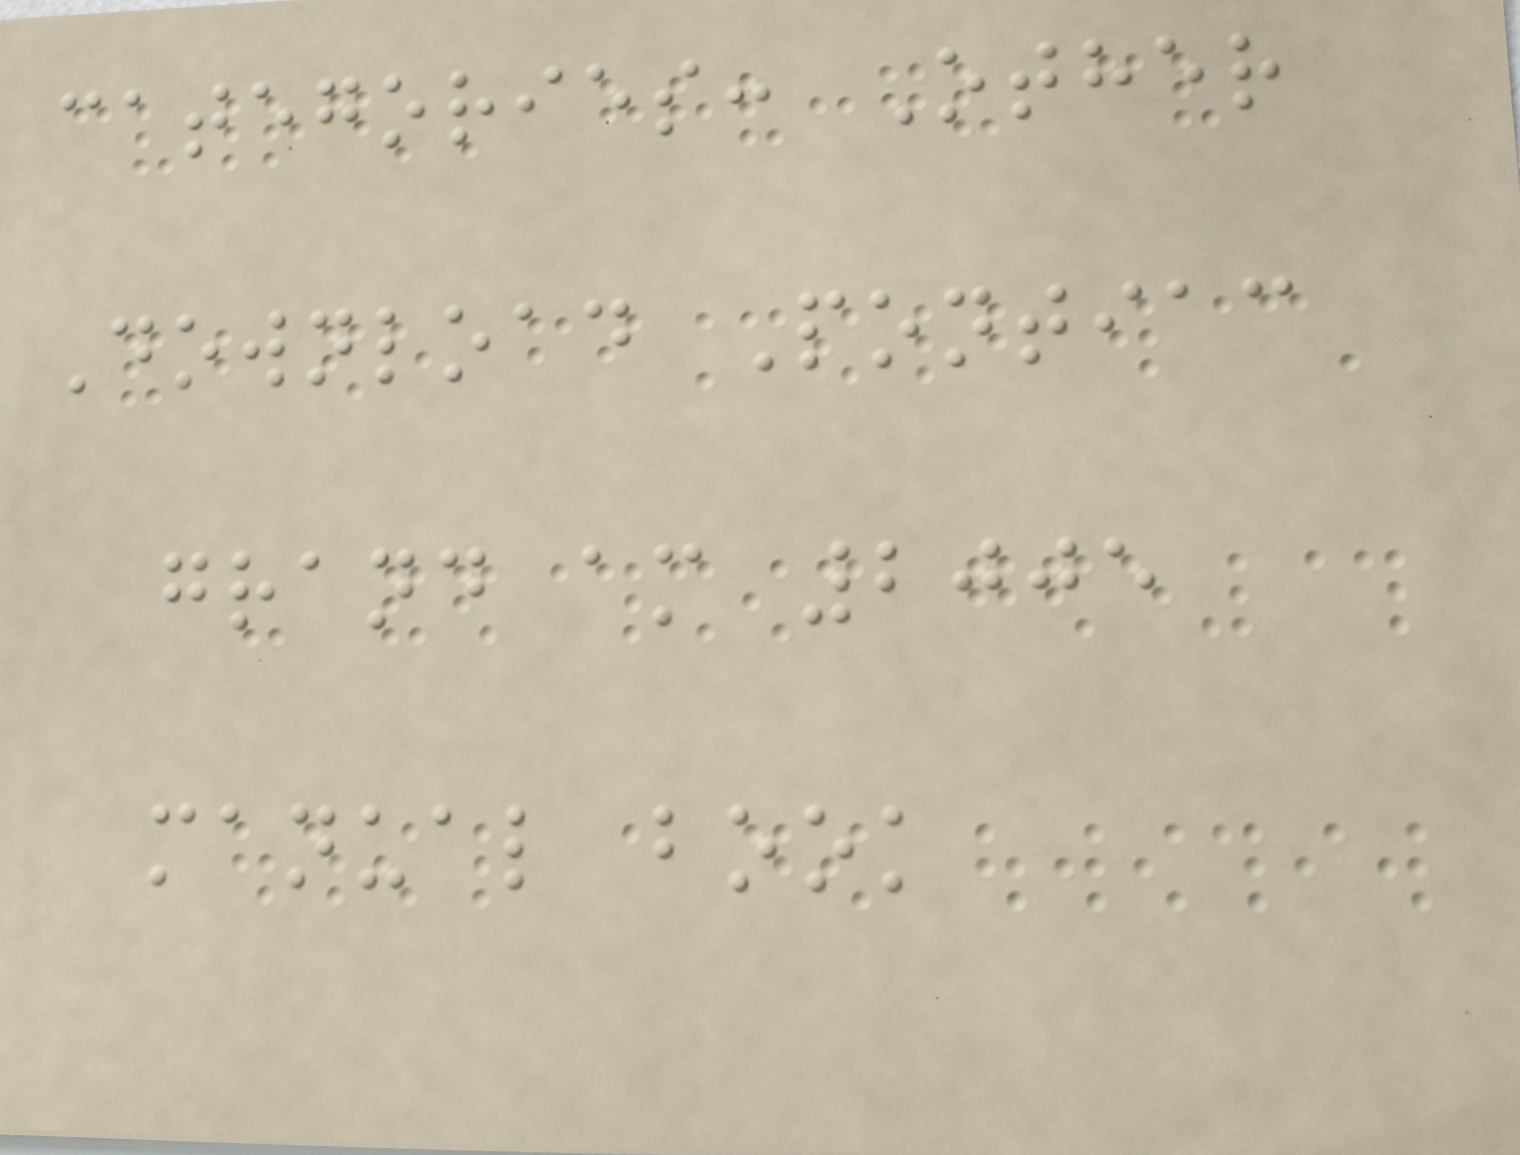categories: Other
Download Pontiac
grand am 2005
manual book
